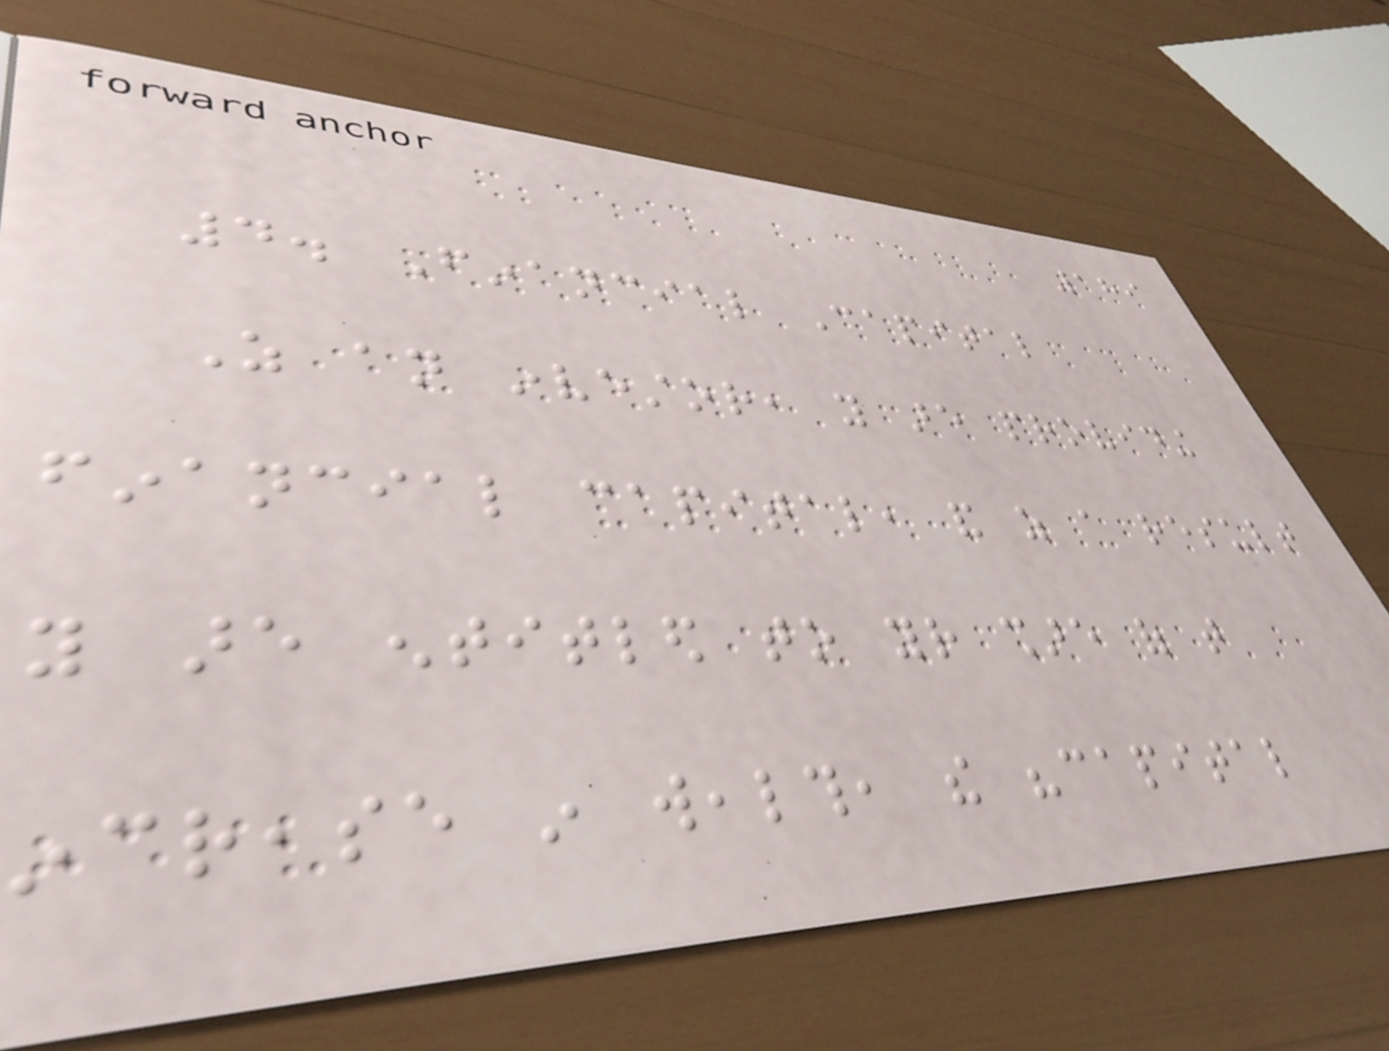189
4. Financial Capital
As an investor, you are providing
financial capital, and as a result
you are entitled to your share of that
increase in wealth, the "capital
